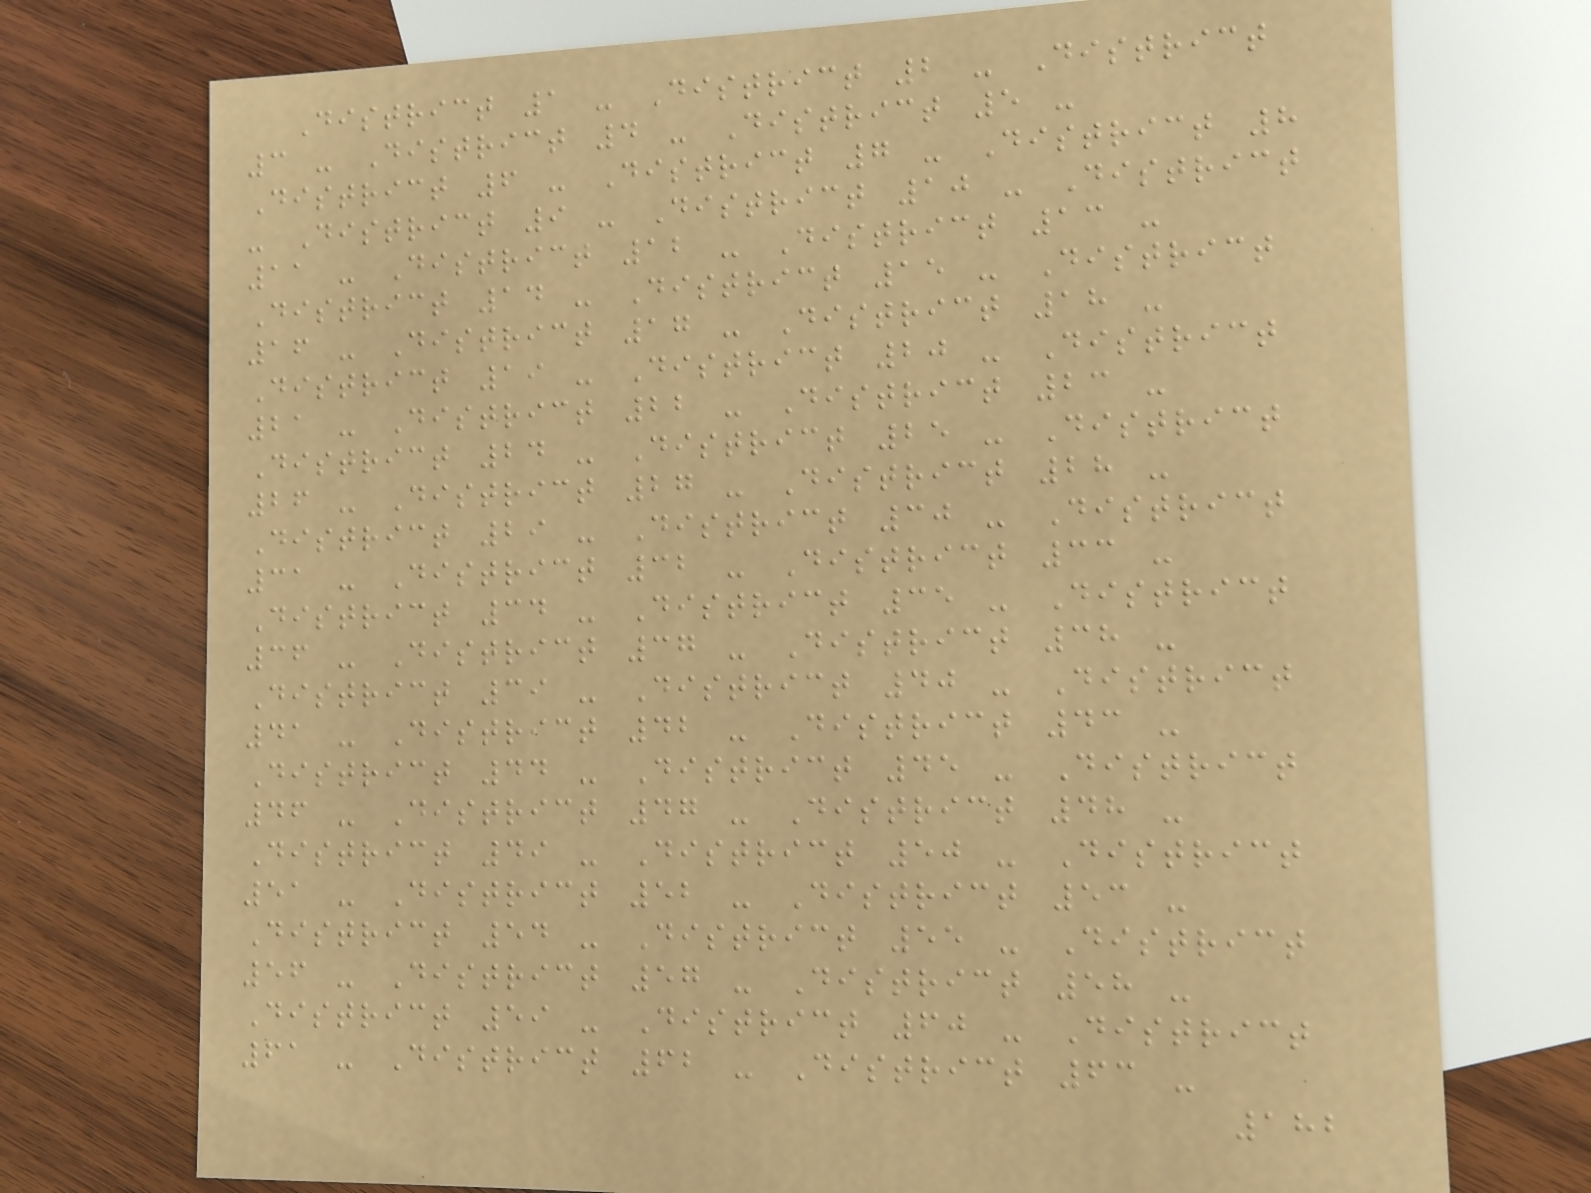District 1 - District 2 - District
3 - District 4 - District 5 -
District 6 - District 7 - District 8
- District 9 - District 10 - District
11 - District 12 - District 13 -
District 14 - District 15 - District
16 - District 17 - District 18 -
District 19 - District 20 - District
21 - District 22 - District 23 -
District 24 - District 25 - District
26 - District 27 - District 28 -
District 29 - District 30 - District
31 - District 32 - District 33 -
District 34 - District 35 - District
36 - District 37 - District 38 -
District 39 - District 40 - District
41 - District 42 - District 43 -
District 44 - District 45 - District
46 - District 47 - District 48 -
District 49 - District 50 - District
51 - District 52 - District 53 -
District 54 - District 55 - District
56 - District 57 - District 58 -
District 59 - District 60 - District
61 - District 62 - District 63 -
182
